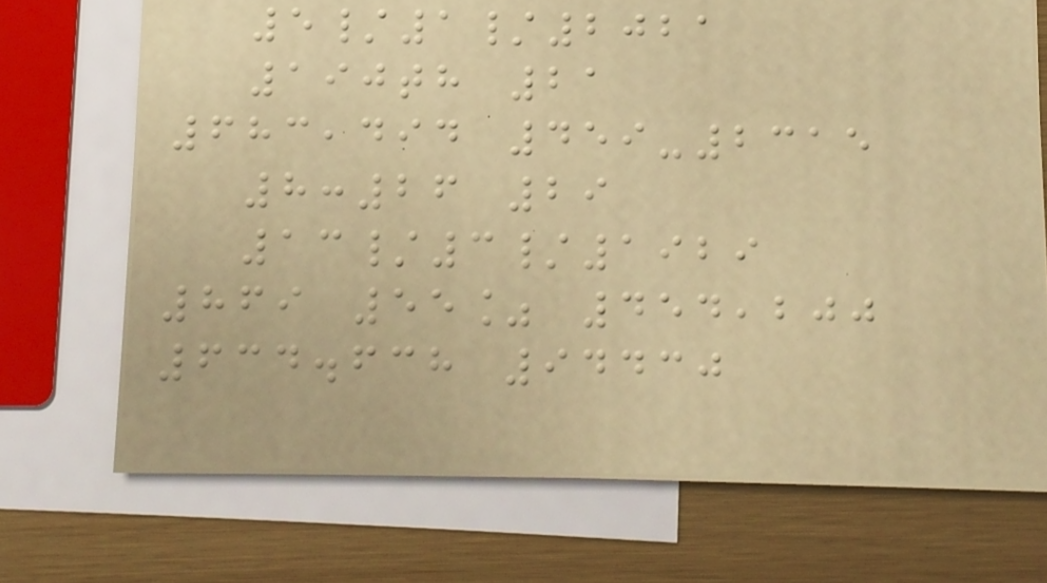5/1/2021
190th 21
683,494 459-2315
8:26 29
13/3/1929
869 55% 454,200
634.638 94430
